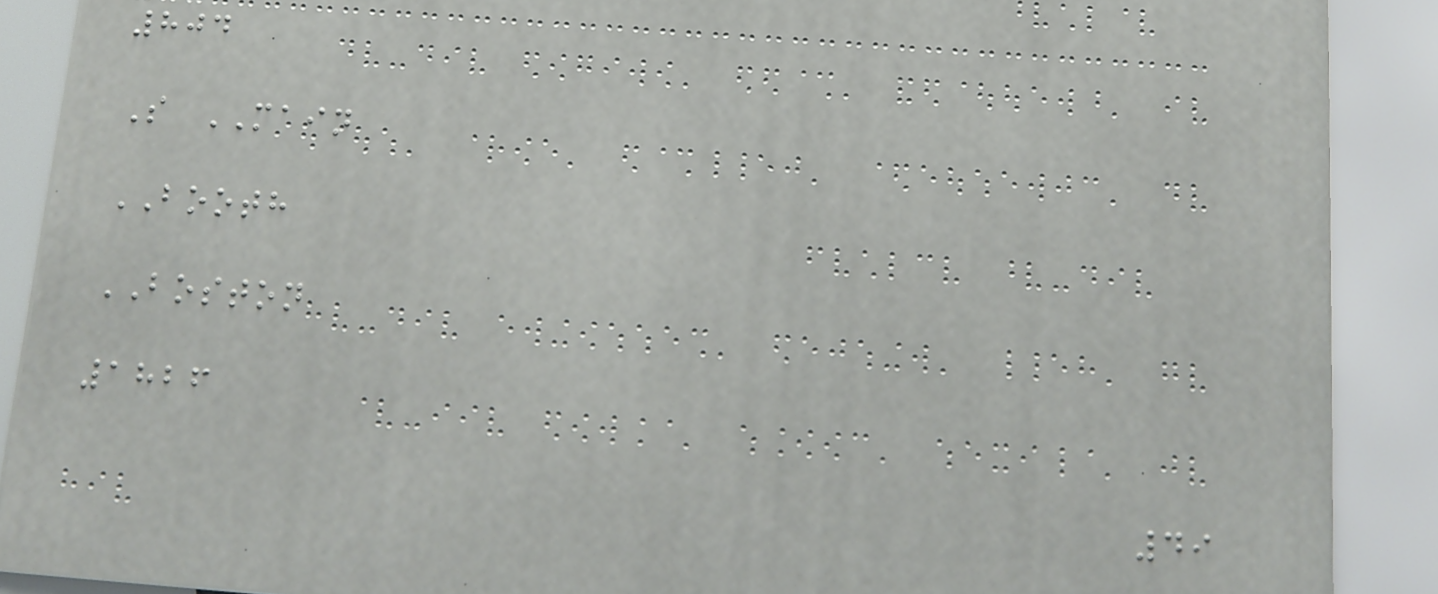804
S MAIN
BOOTH
BOSTON
1826
49
